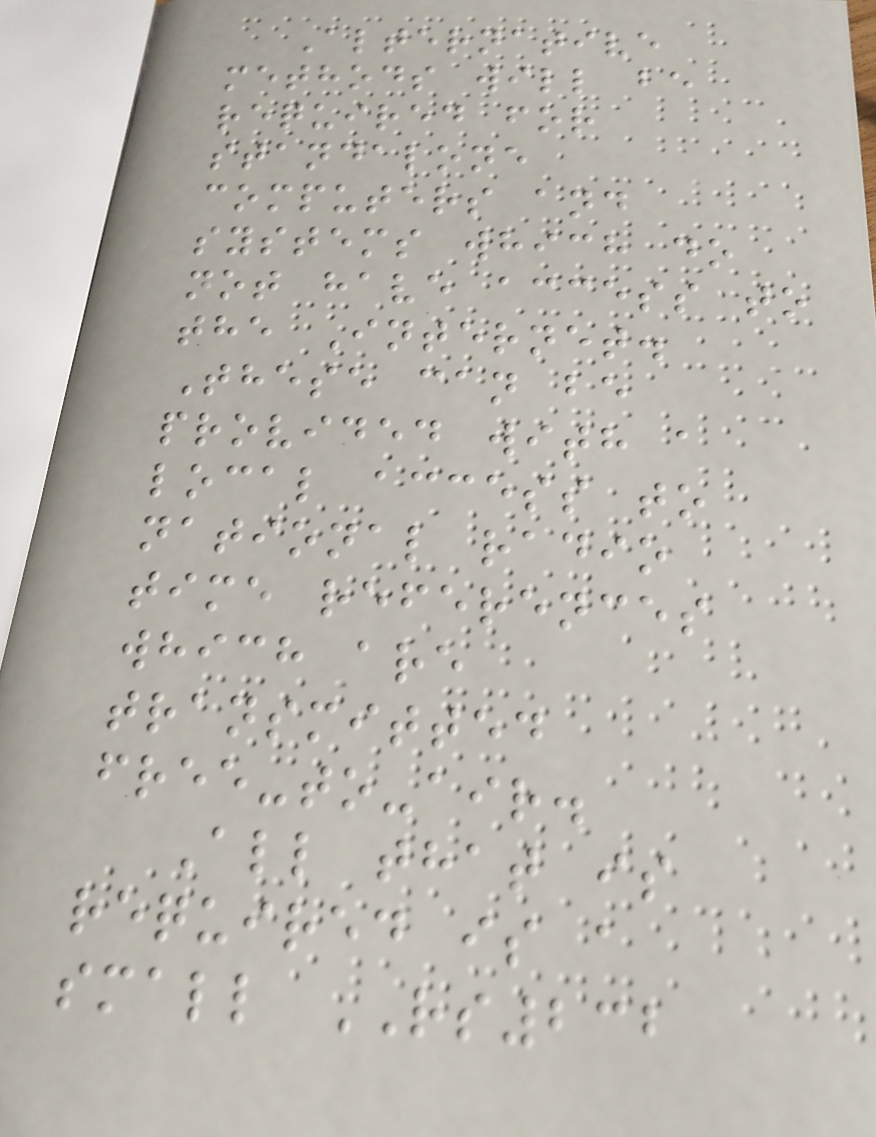Alternative
methods will be
required for
standalone
computers and
systems which do
not have access to
the Internet.
These can be
provided with a
local access to
national radio
time references
which are
transmitted
free-to-air.
All that is
required is a
small RS232
